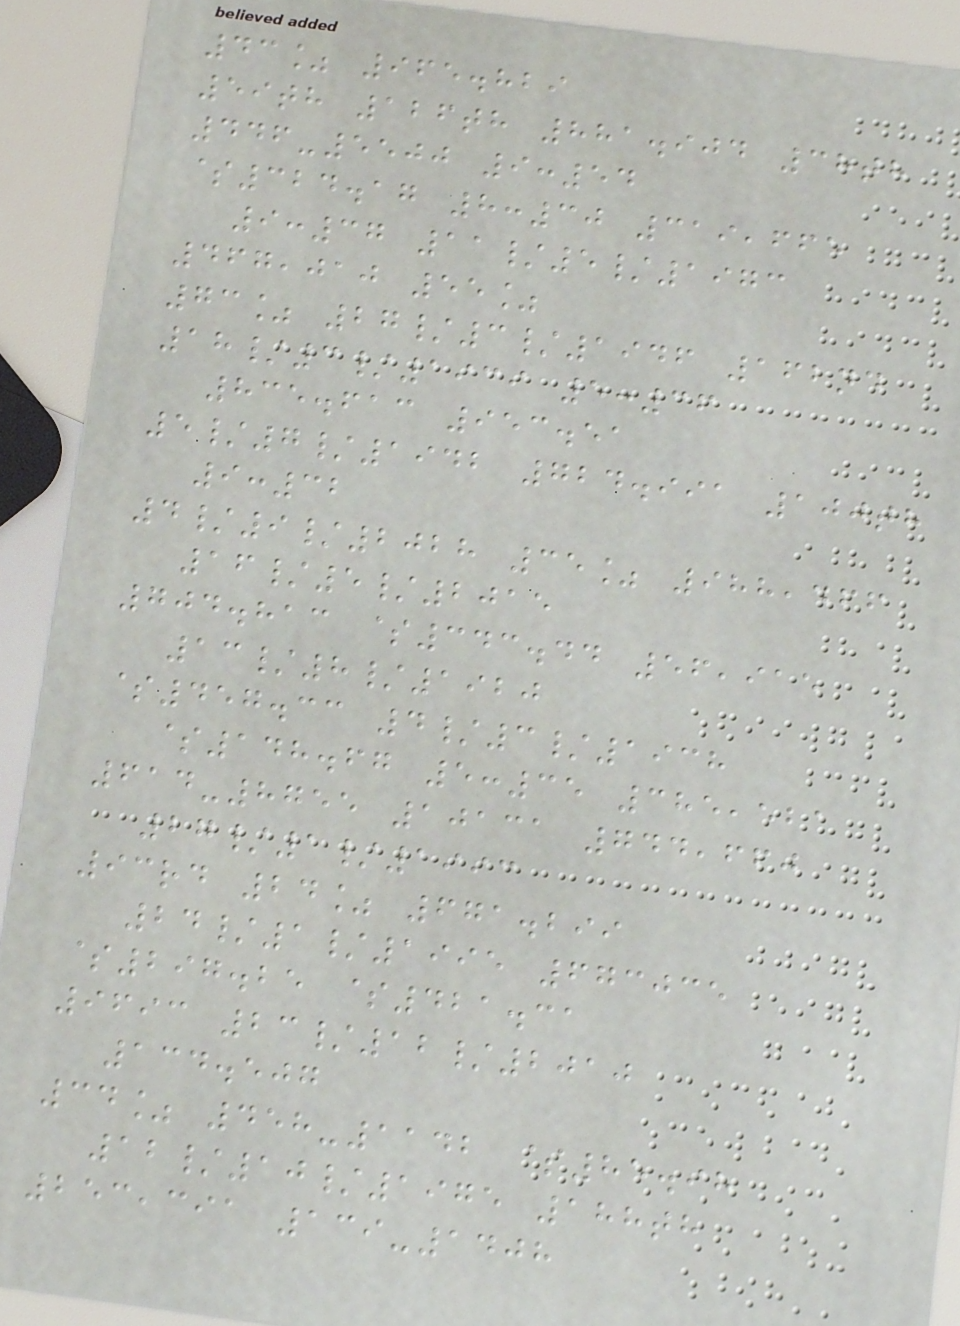43% 965.829
59th 126th 881.904 38th
446-5500 9:54
$324.17 8:30 319,665
9:37 11/5/1973
467,010 55%
73% 27/3/1946 162nd
18/3/1939 5:36
835.613 953.51
5/7/1942 724.991 100th
9:32
4/9/2028 35% 988,466
16/5/2015
704.813 $343.44 56,915
13/8/1920
$457.33 4/3/1938
$148.67 5:35 385,521
614-8755 10131 744,660
27/1/1993
93rd 24% 671.299
24/1/1995 673035
$297.25 $421.31
9693 23/12/2010
134.507
34% 458-1142 $85.98
12/10/1975 188th
253,391 139-1408
